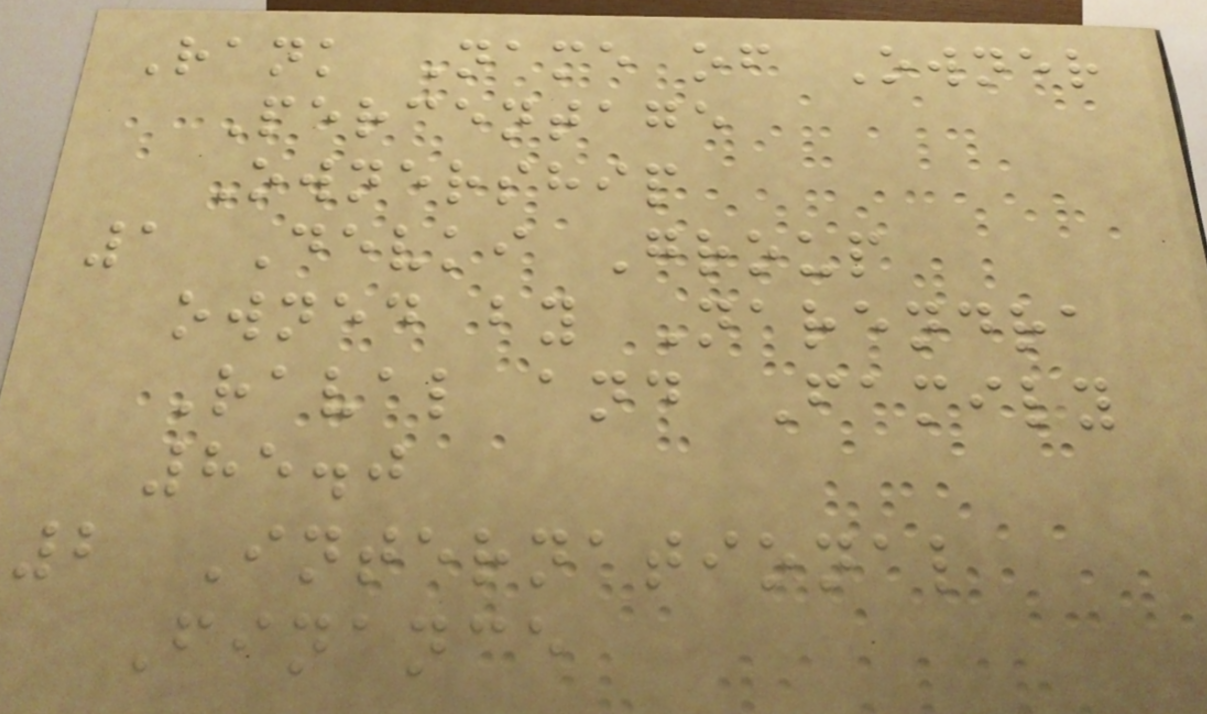Rank Name of Owner
Percentage
Ownership
1 Devki Group
owned by Narendra
Raval and Family
85.0
2 International
Finance
